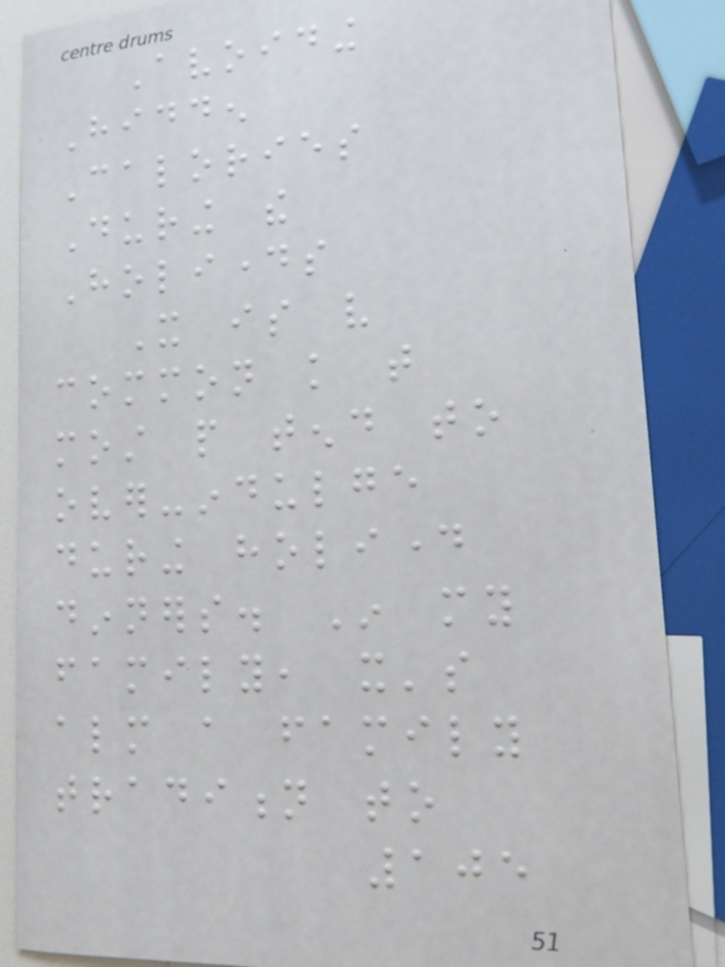Avoiding
Hidden
Calories
During the
Holidays
It is very
common knowledge that
most people tend to
over-indulge
during holiday
dinners. In my
family, it's
almost a family
tradition to
105
